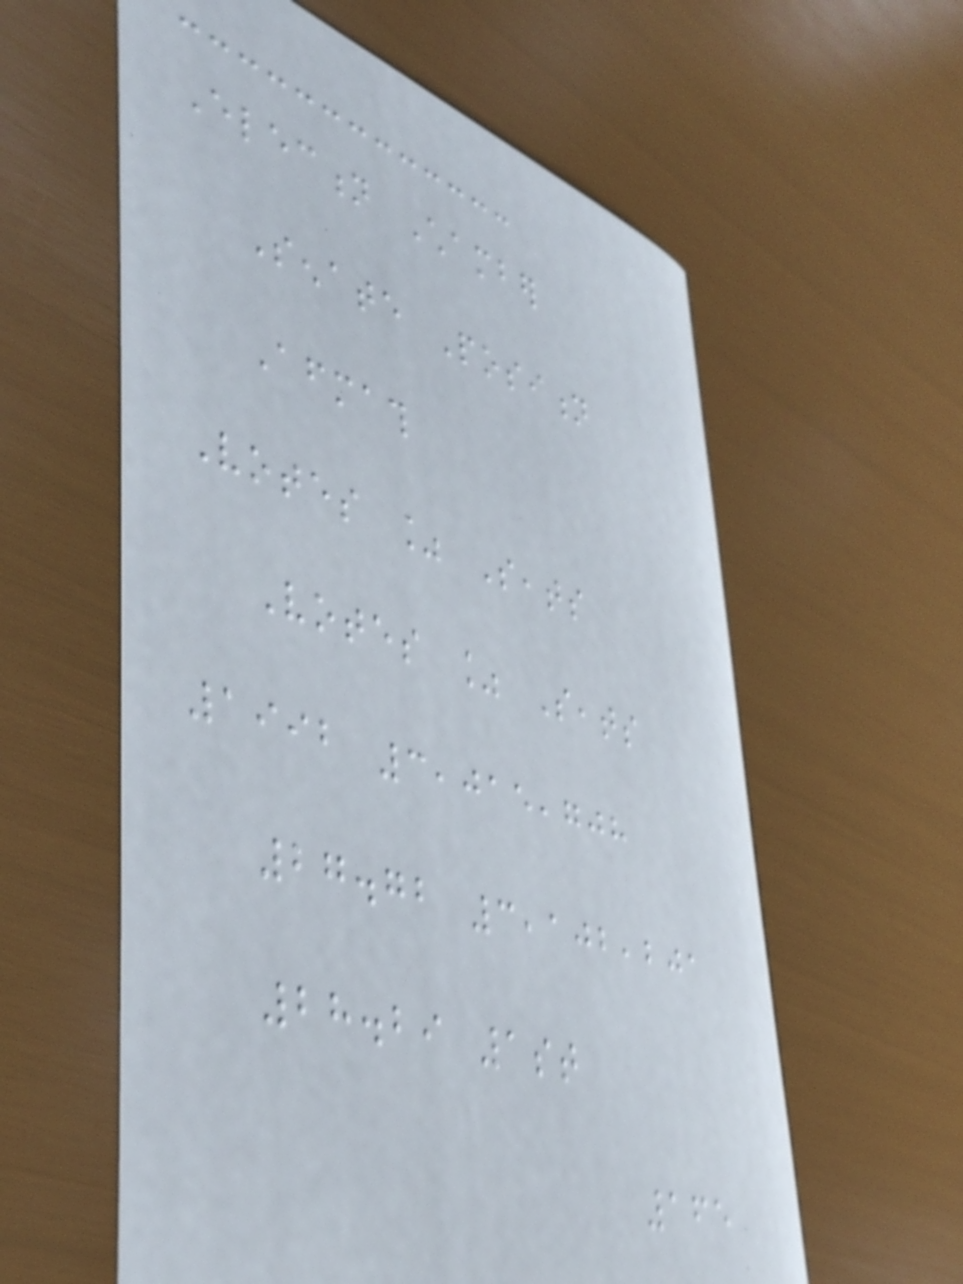Election Chamber
Senate Position
Aftermath
Votes % Seats
Votes % Seats
1992 3,015,708
27.72 3,102,201
28.29 1st
165
